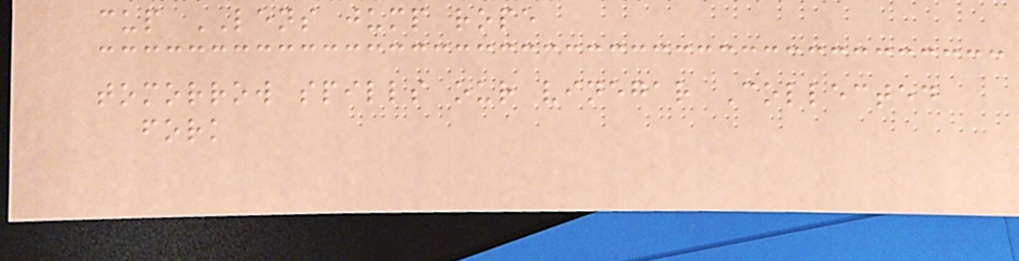cup LENS jump rope
tomorrow spills our vinegar Collected
fork
